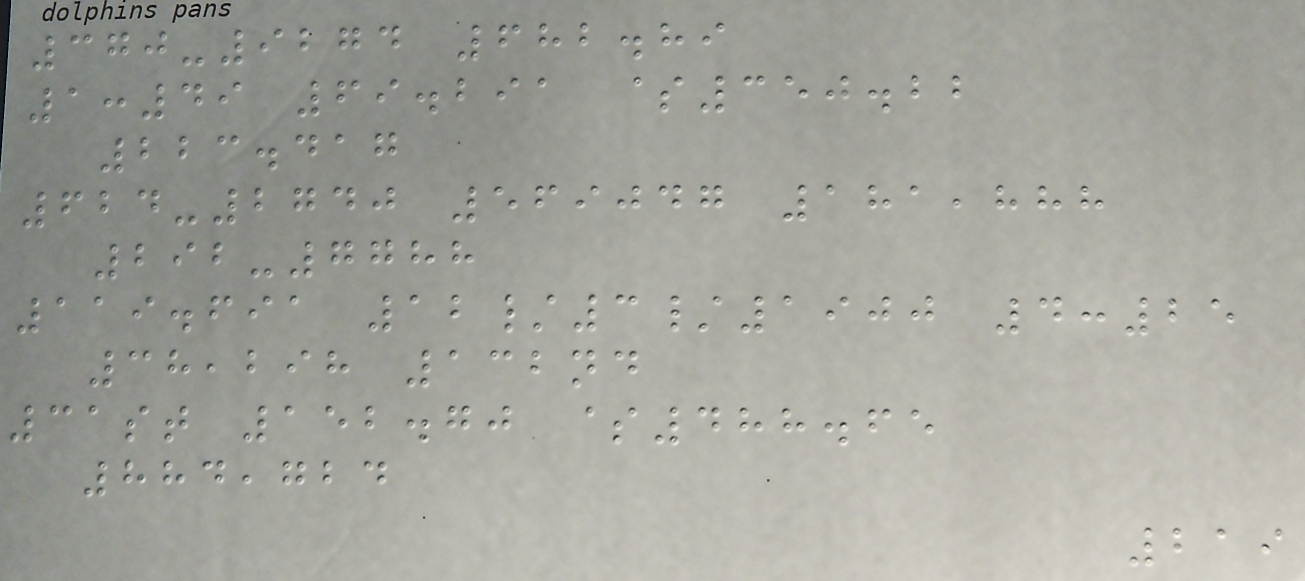370-9274 682.89
1:49 69.291 $350.22
223.417
624-2740 569047 181,888
292-7788
119.691 12/3/1900 4:25
38,298 132nd
31st 152.70 $488.65
884,724
219
